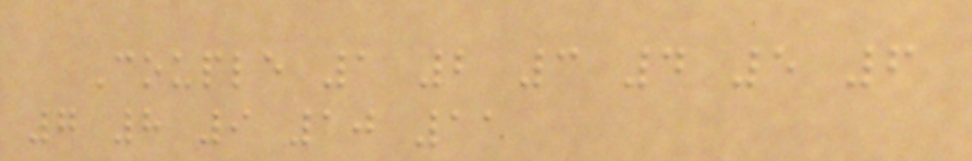Couple 1 2 3 4 5 6
7 8 9 10 11
